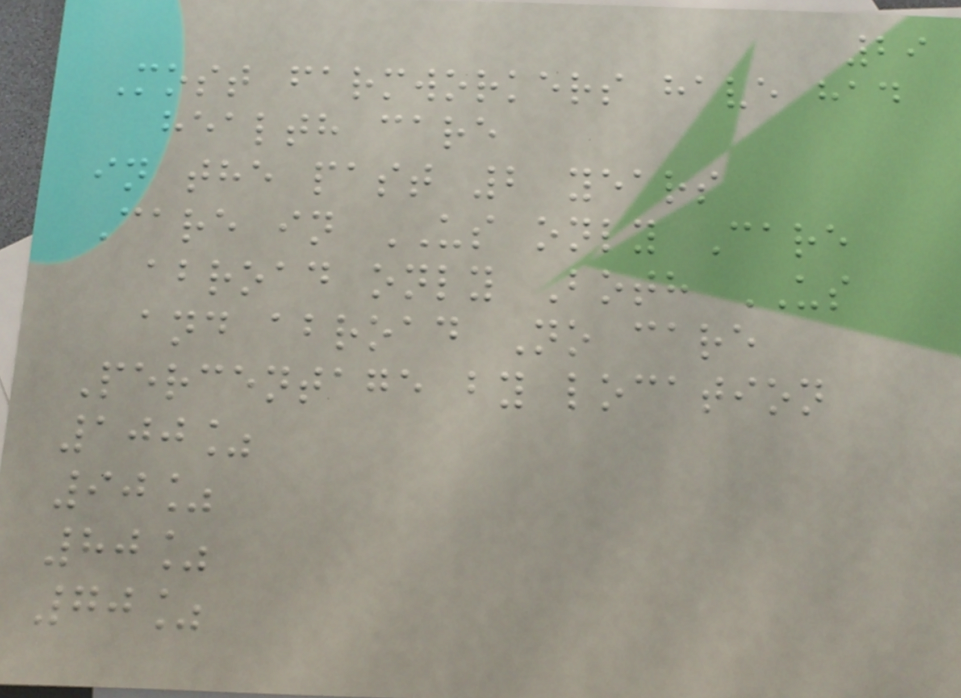29
Most farmworkers have had
health care
in the past 2 years
Care in US only Care
abroad only Both US
and abroad No care
Percentage by location
100%
90%
80%
70%
